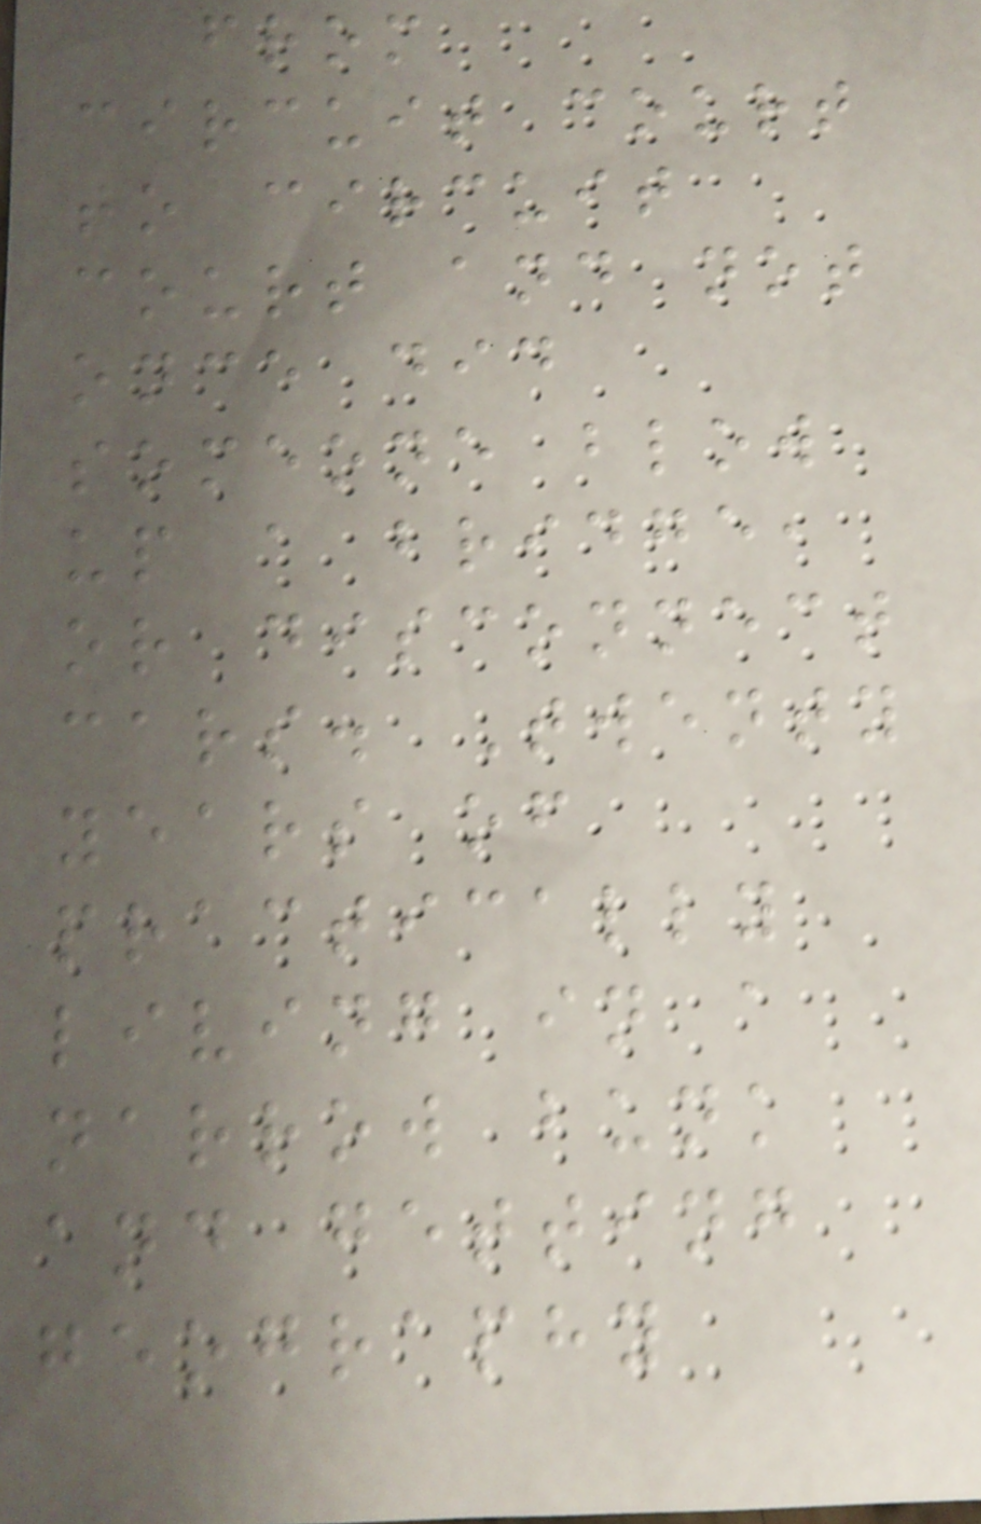from
circuit court
to circuit
court and not
once did
someone blow
up a bridge,
or disconnect
cars. Twenty
years of
practically
living in a
narrow bunk
and getting
geography
